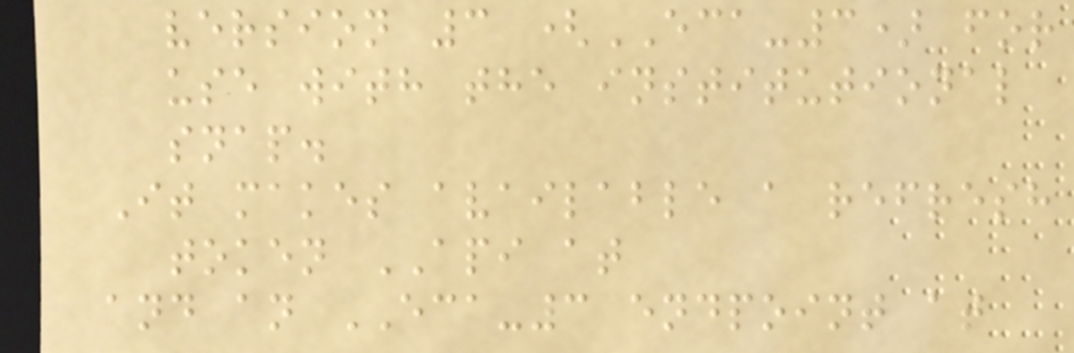version 3 (ECA-3) for
use with the institutional
snap.
It makes available a refresh
token API at
and an ECA-3 endpoint at
